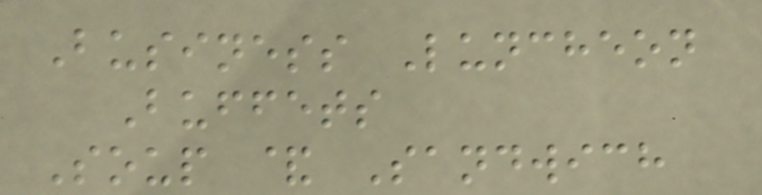Business Luncheon
Buffets
Soup & Sandwich
